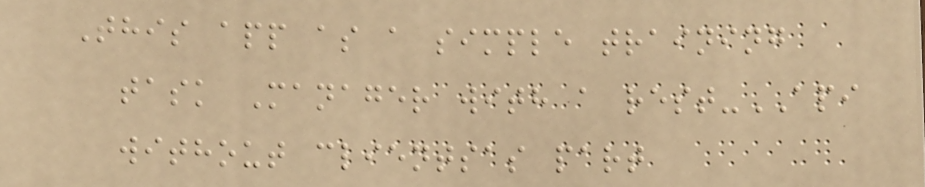This app as a simple training
task Manager with a rest-API
without clientsas part
